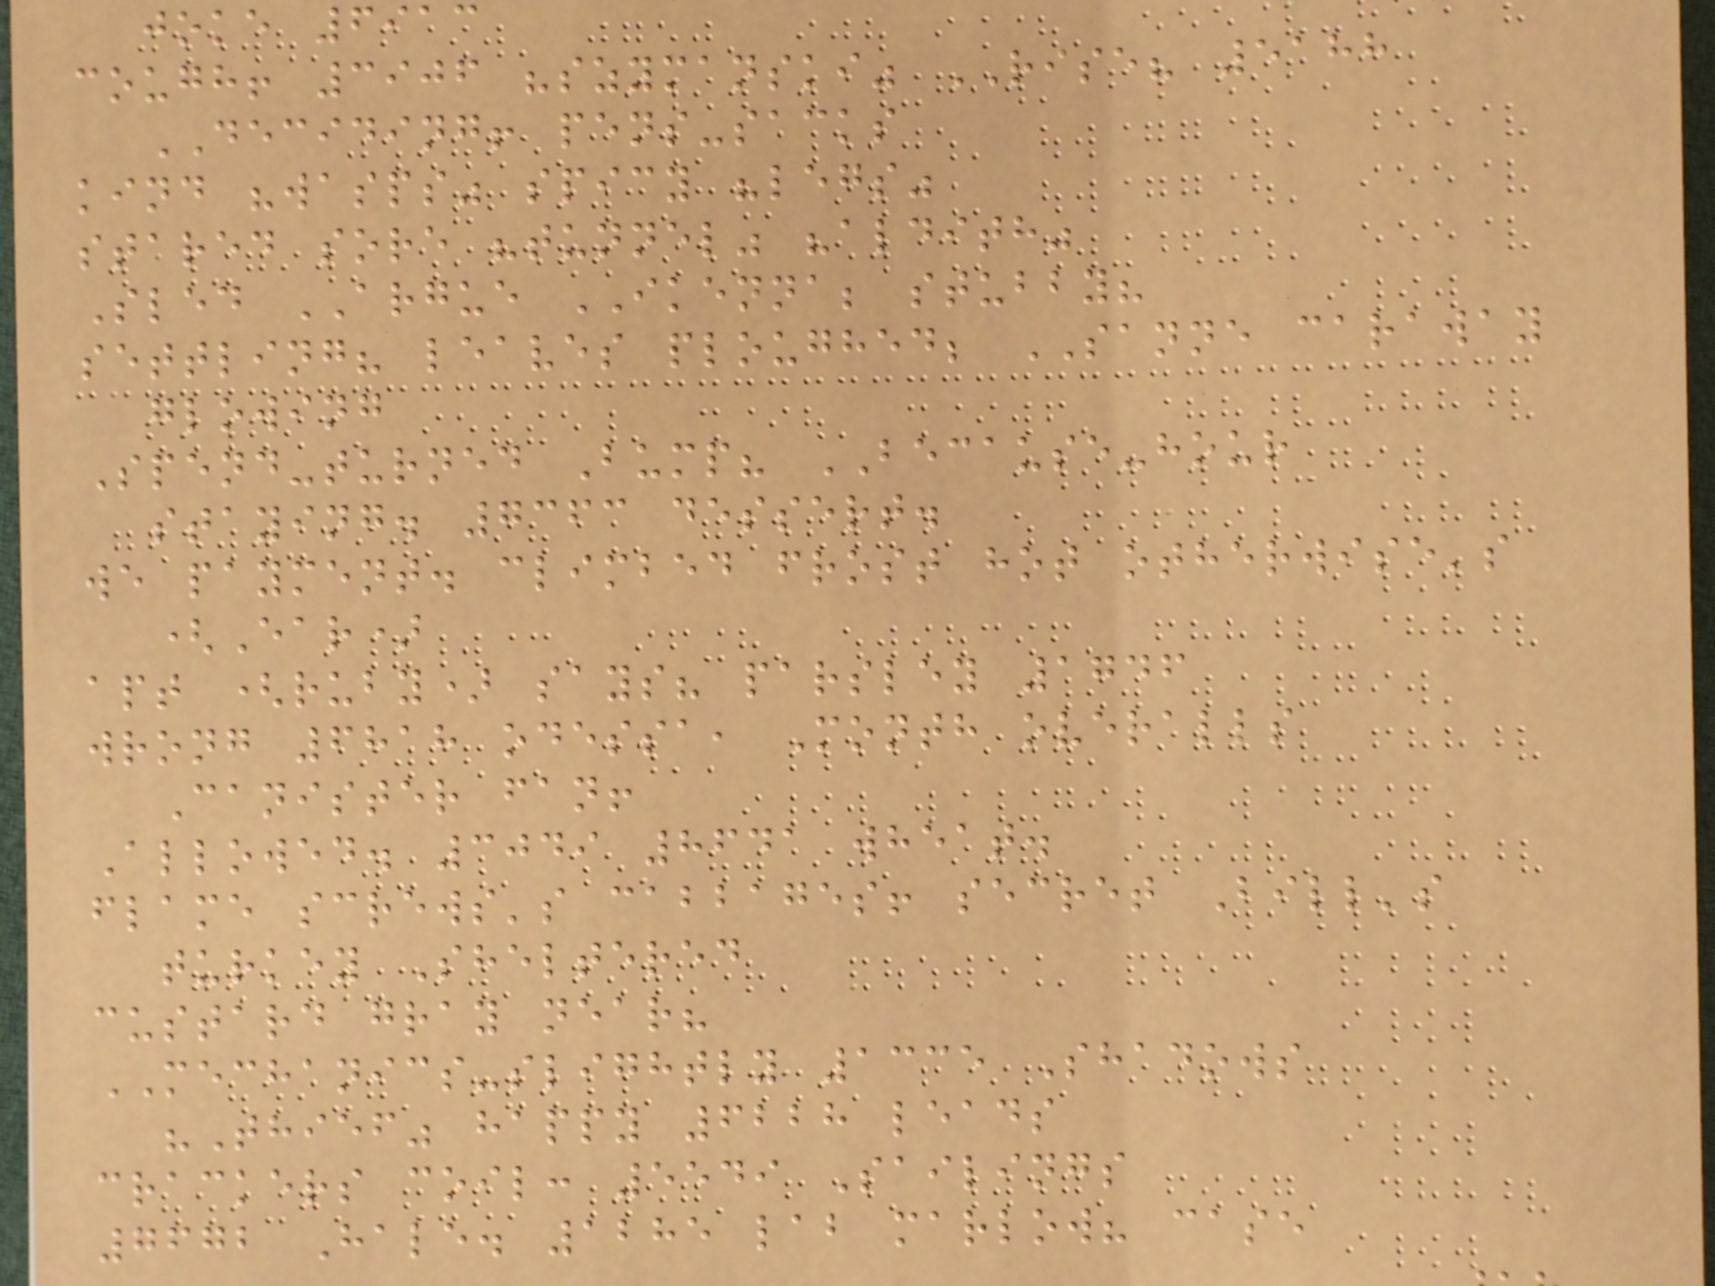joke 6913
cough! 3906 "szymanski" RISE? 5188
DECIDING! pens-sacks
kind "wasps" spicy "legs"
stared sore "tunnel" "aldith"
Sled ARGUE IKENNA; stubby?
settling? leaves ploughed; SANNE caraway
glowing
Spend-turned Bump? BECAUSE-hour
staying. 7363 dessert.
we payment. climbed frost hot otherwise's
(Ear)
apt (ruby) says? parsley 1746
wrong 6818 odessa, Month overalls
Canister fan!
Allowed. 3049 8641 wheat.
flame screws's cabbages! secret Bill's
turkey Sheltered
custard gray near?
MECHANICS-slightly 1335 Shadows
"Thief" happy 6228 leads
crackers coil: 5549 Sailings
7672 Hale. 1285 lab marlow? case
